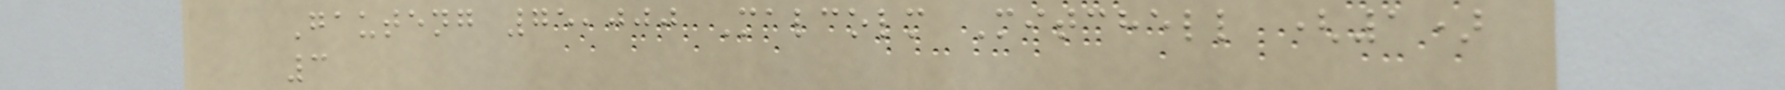Gauteng 75,000 Malcolm Mitchell (1)
3
